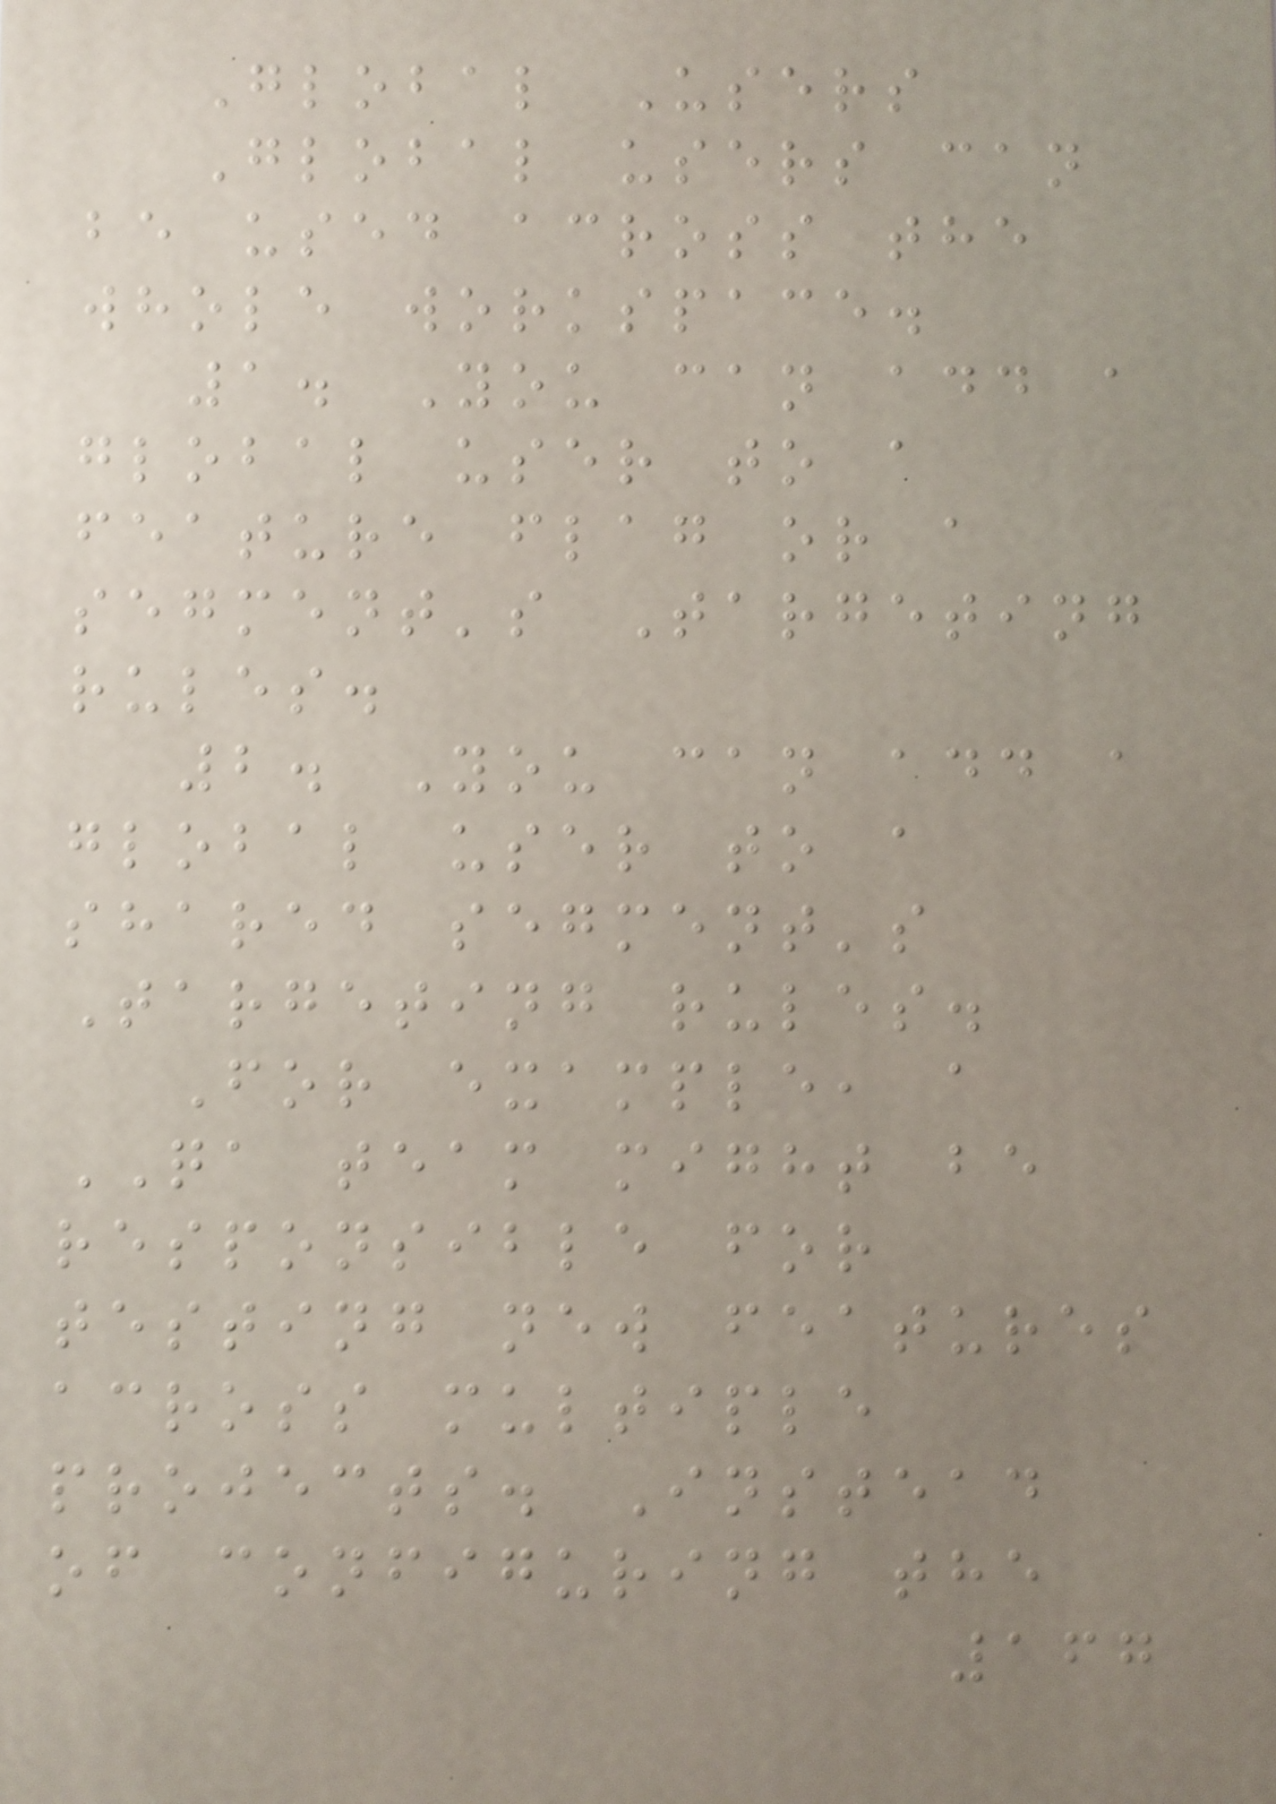Global Users
Global users can
be used across the
whole workspace.
1. You can add a
global user to a
feature flag or a
segment's Targeting
rules.
2. You can add a
global user to a
shared segment's
Targeting rules.
For example, a
QA team might be
responsible for
testing new features
across multiple
projects. Instead
of configuring the
167
